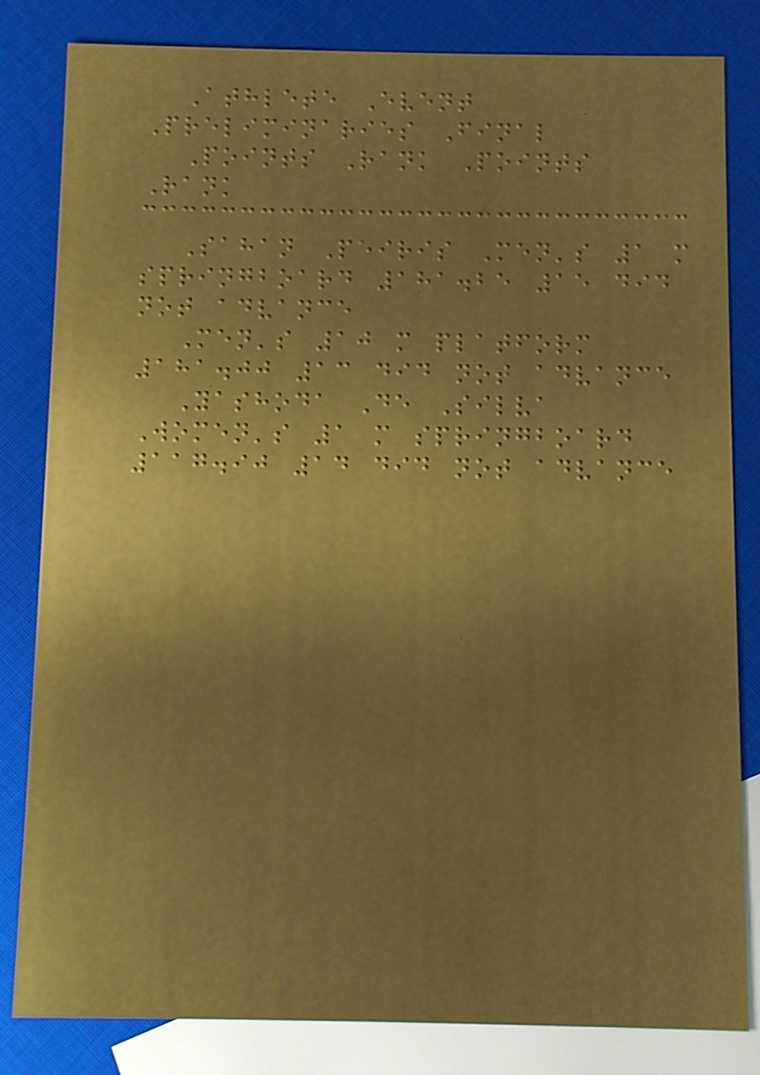Athlete Event
Preliminaries Final
Points Rank Points
Rank
Sahan Peiris Men's 1 m
springboard 181.25 15 did
not advance
Men's 10 m platform
181.00 13 did not advance
Yashoda De Silva
Women's 1 m springboard
117.90 14 did not advance
